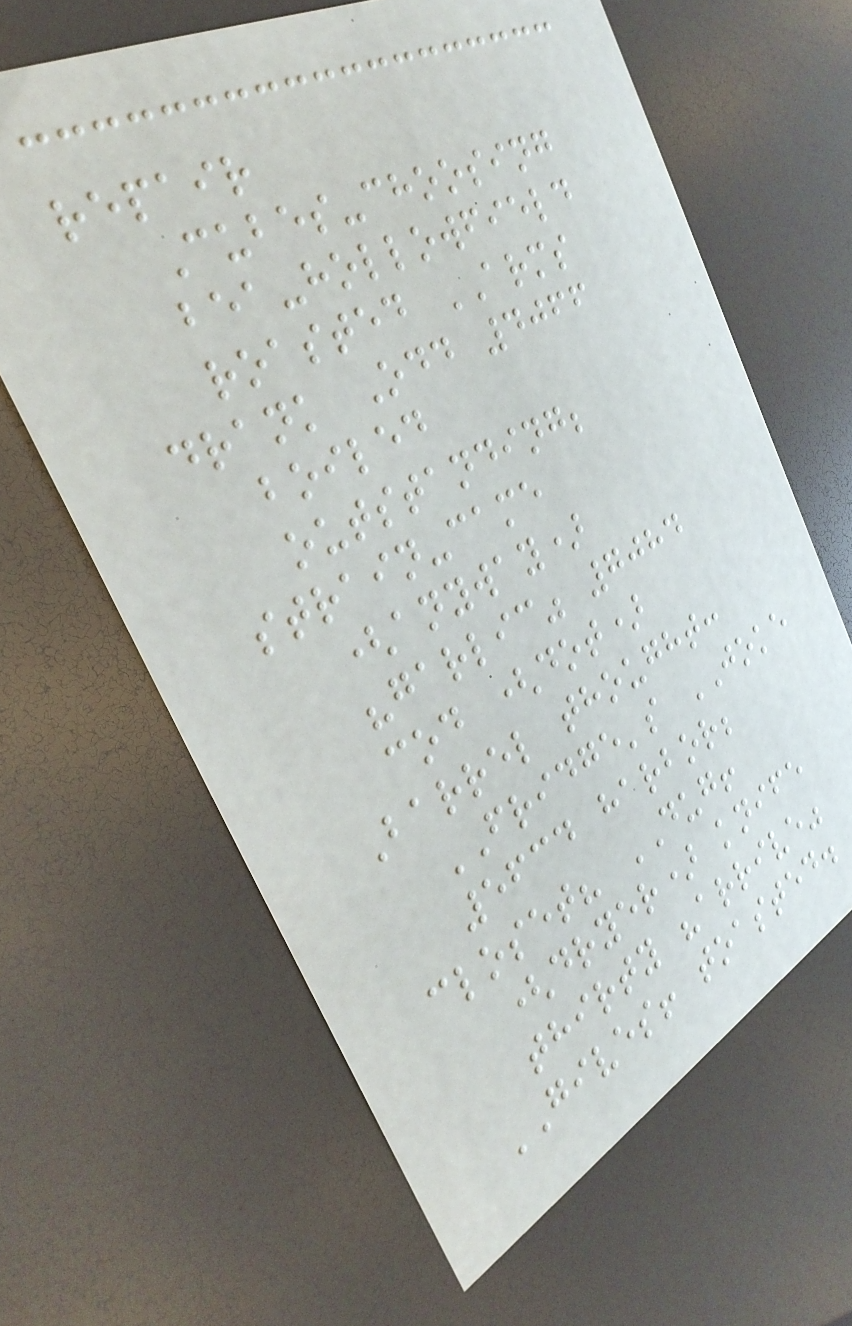repair
Cubes-choosing
bea-hollowfield
roasted ARMS
drank Odd 4066
boiled
outstanding;
strain-came
(anyway)
"garlic" 7084
cod (dot)
Barrel thought:
FRIDGE's JOKE
5634 harbor;
closet? DUG!
(dryer) knife
thirty "arrive"
GIVES! toasted.
